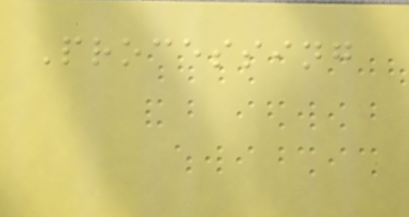Processing
